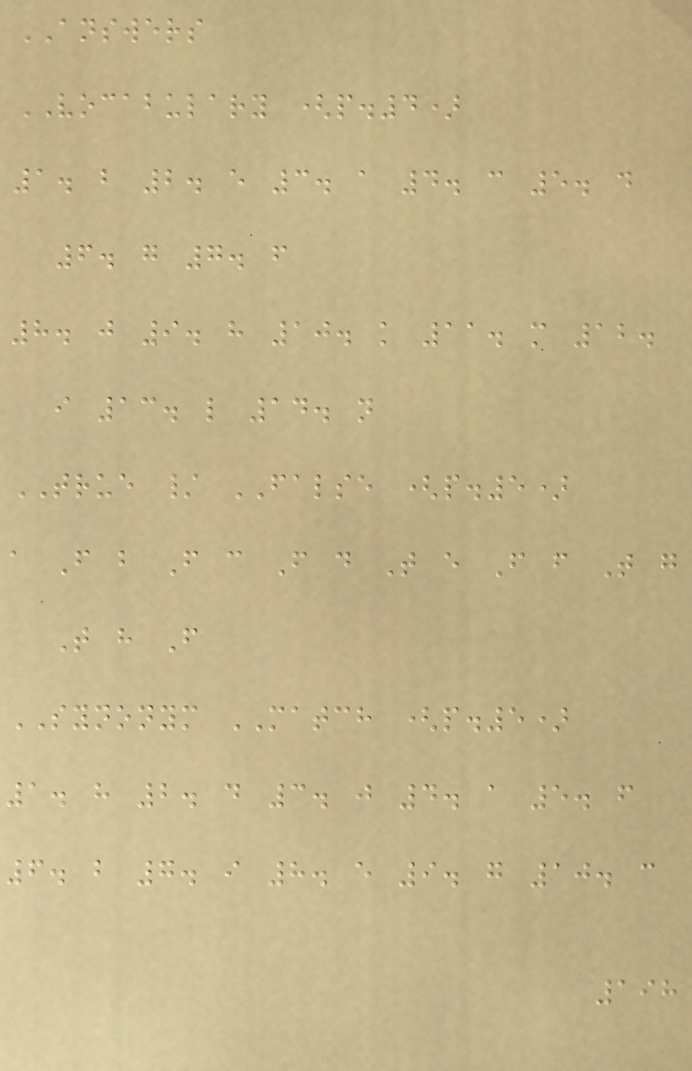ANSWERS
VOCABULARY (p.4)
1. b 2. e 3. a 4. c 5. d
6. g 7. f
8. j 9. h 10. k 11. m 12.
i 13. l 14. n
TRUE / FALSE (p.5)
a F b F c F d T e F f T g
T h F
SYNONYM MATCH (p.5)
1. h 2. d 3. j 4. a 5. f
6. b 7. i 8. e 9. g 10. c
198
